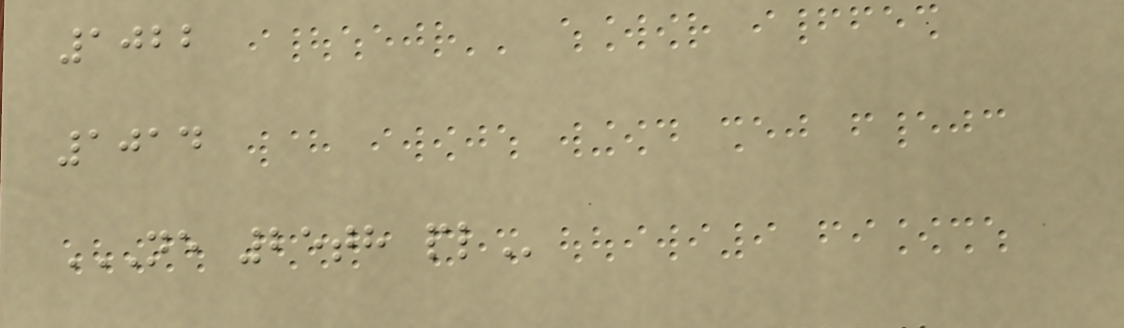1022
1014
NE 25TH PL
